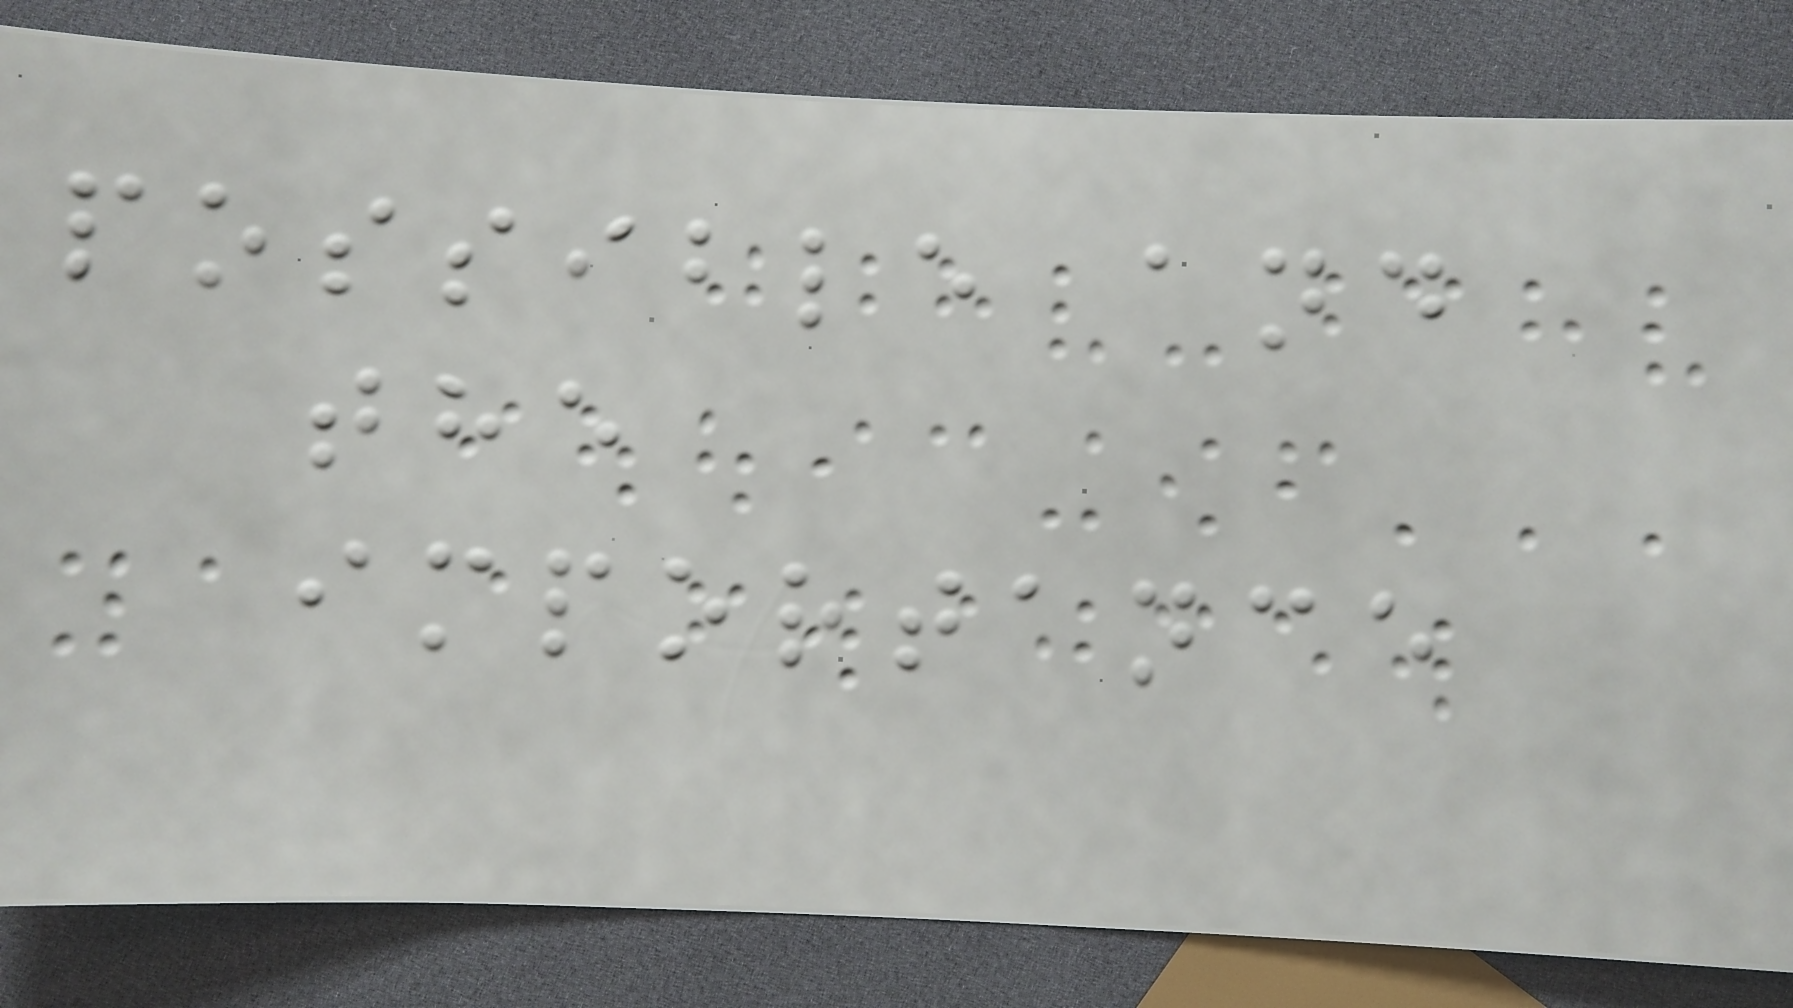possible and
the
importance
